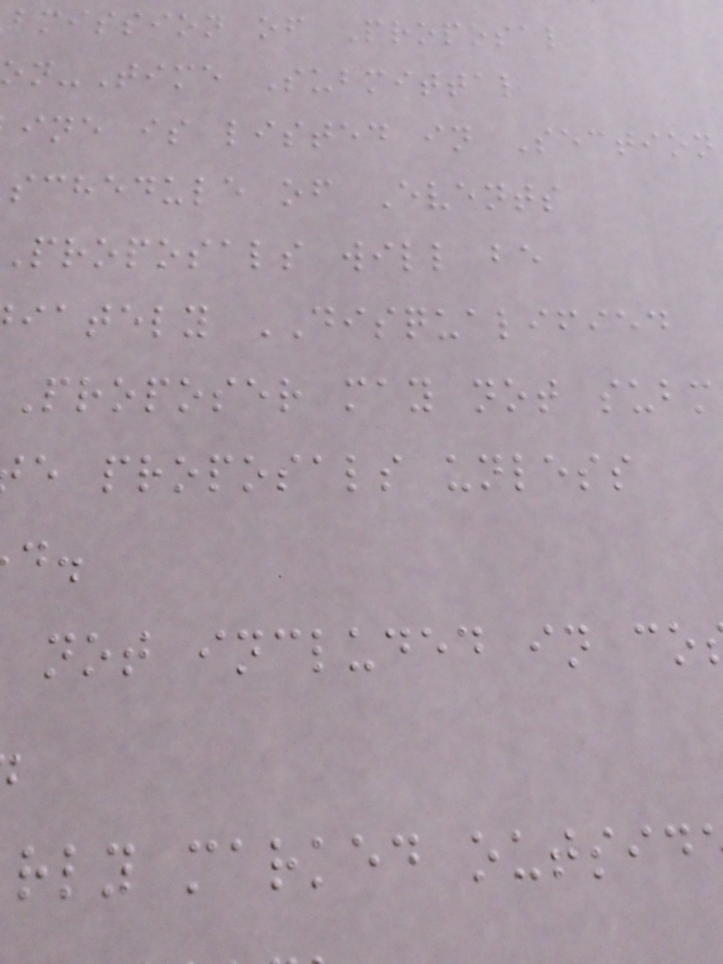bmission of Proposal
n-Time Submittal
ine is listed in Section
schedule of Events
proposals will be
iately DISQUALIFIED
Proposer may not subm
e proposals unless
not included in co
rly marked outsid
